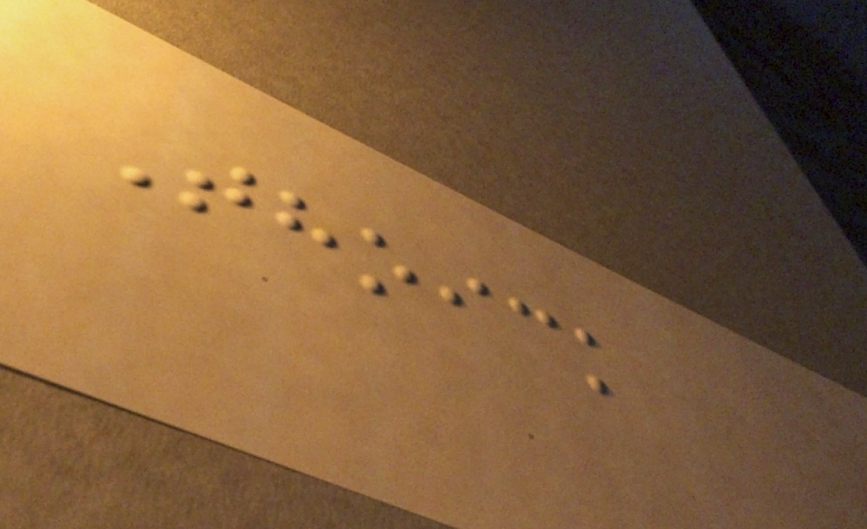Thoick
